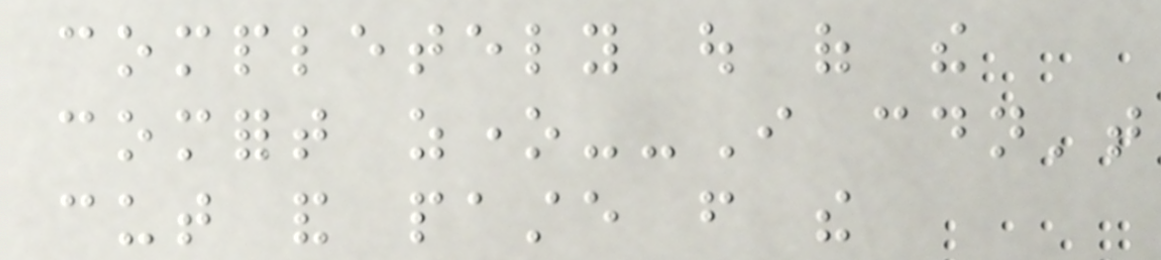completely out of the
comfort zone--I couldn't
cut and paste from the
